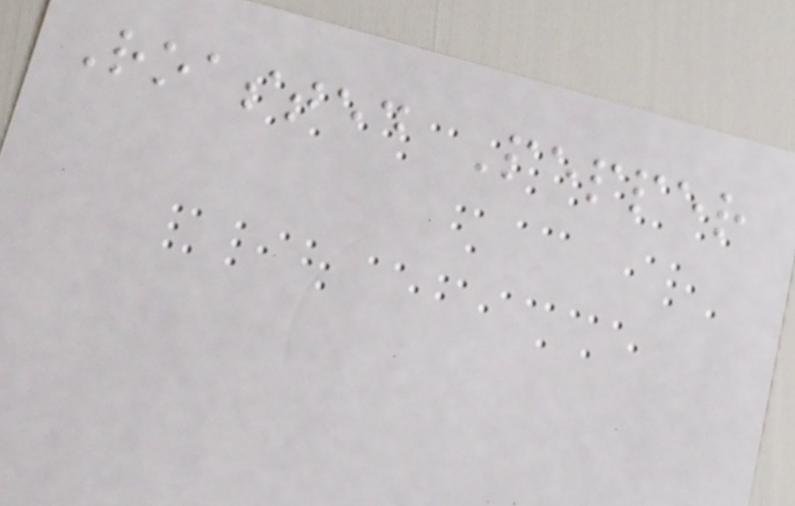Roasted Pepper
